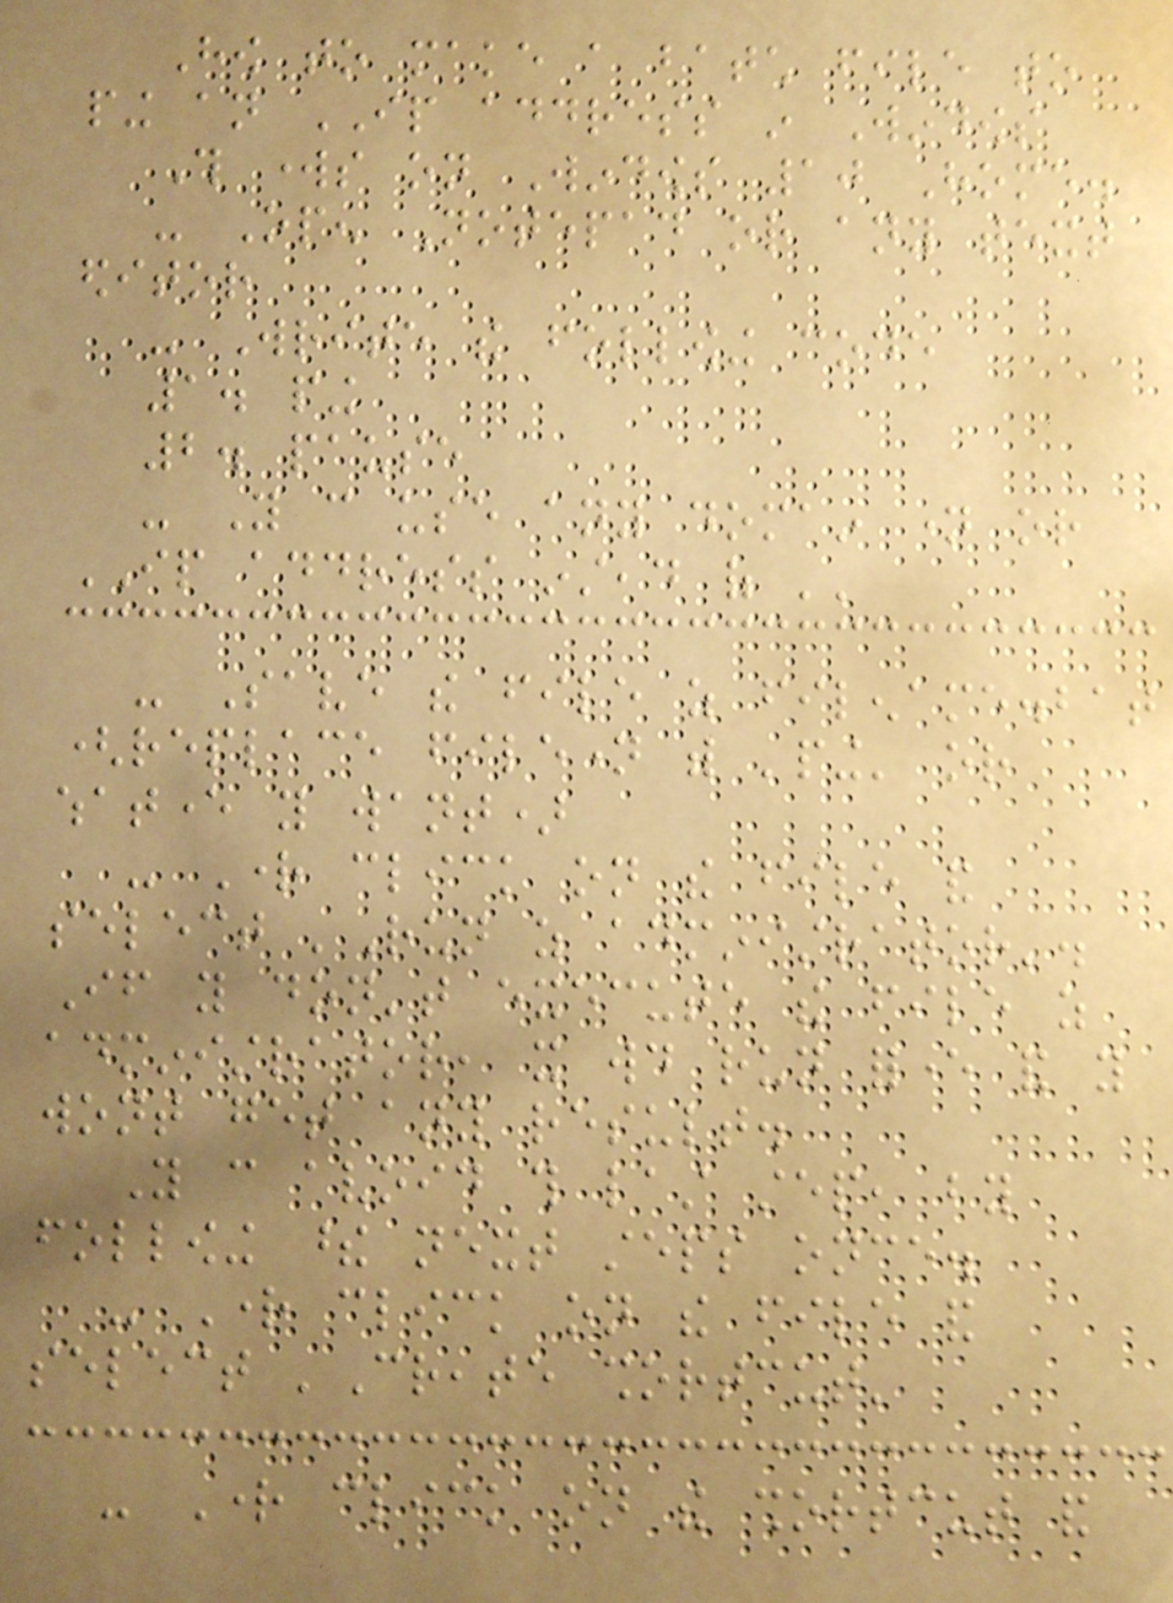How to make a batch file to
ping an IP address in Windows
This works on Windows 10 Home.
- Open Notepad or any text
editor
- Write the following code
1. ping
2. pause
- You can use any domain name or
IP address instead of ''
- Save the file as filename.bat
(replace filename with 'ping' or
whatever you want)
- Right click on the file and
select 'Run as administrator'.
If you don't execute the file as
administrator, it would run forever and you
wont get any result.
You can avoid this last step, by
following these next steps once.
- Right click on the file and
select 'Create shortcut'
- Right click on the shortcut and
